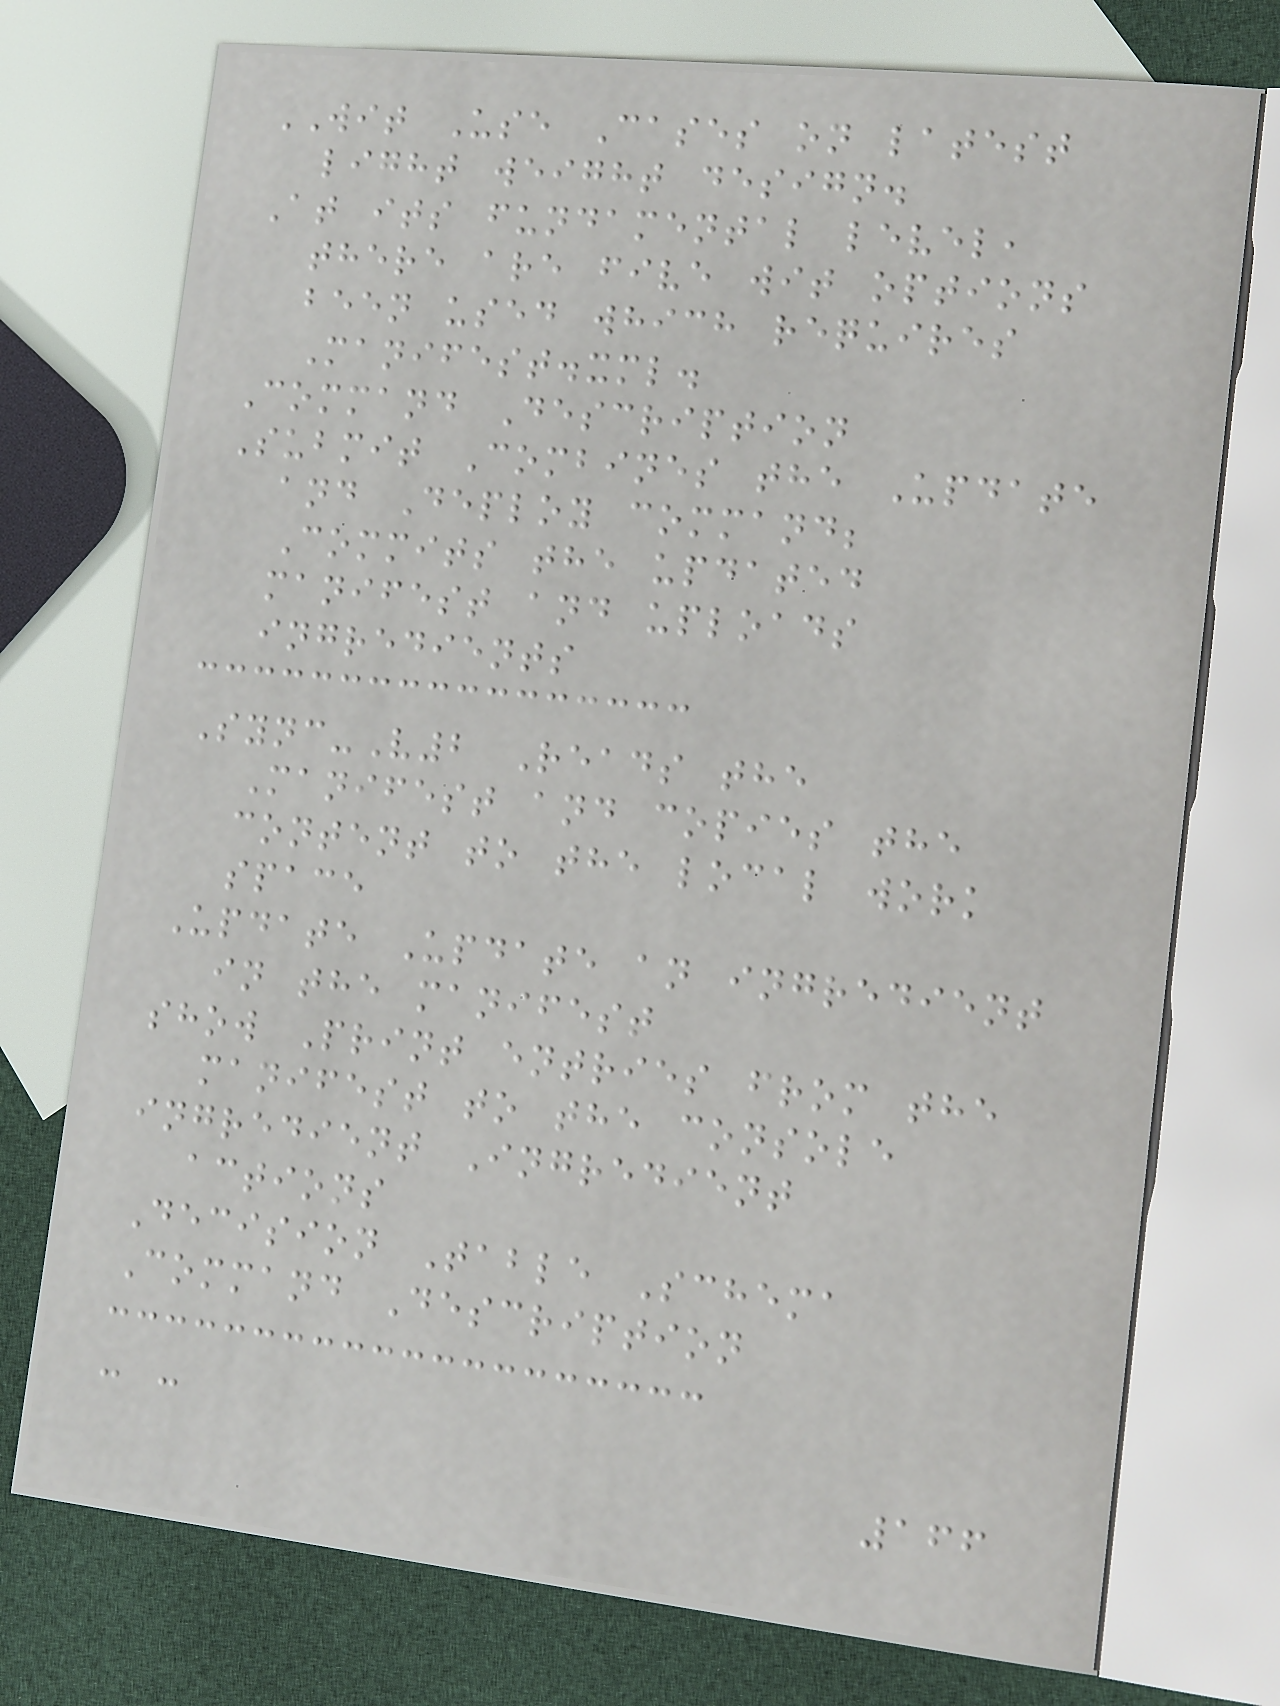WIT Use Cases on latest
light weight design.
At its fundamental level,
there are five wit options
been used which requires
Manifest.xml.
Command Description
Submit Combines the Update
and Deploy command;
Commits the updated
manifest and uploads
ingredients
Sync-V2 Reads the
Manifest and copies the
content to the local work
space
Update Update an ingredient
in the manifest
show Print entries from the
manifest to the console
ingredient Ingredient
actions
Decision Table Schema
Command Description
- -
166
